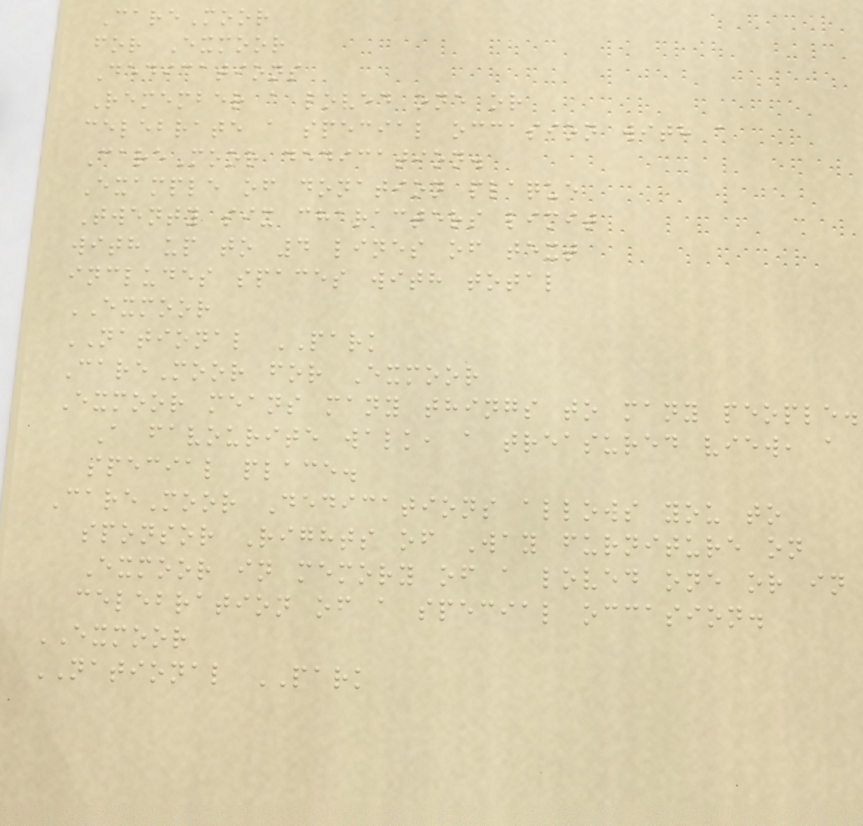CareMoor
for Exmoor
Dedications
Remember a loved one or
celebrate a special occasion with a
CareMoor dedication.
Example of donation plaque
Twenty six characters limit
with up to 4 lines of text
includes spaces with total
EXMOOR
NATIONAL PARK
CareMoor for Exmoor
Exmoor means many things to many people.
A favourite walk, a treasured view, a
special place.
CareMoor Dedications allows you to
sponsor Rights of Way furniture on
Exmoor in memory of a loved one or in
celebration of a special occasion.
EXMOOR
NATIONAL PARK
